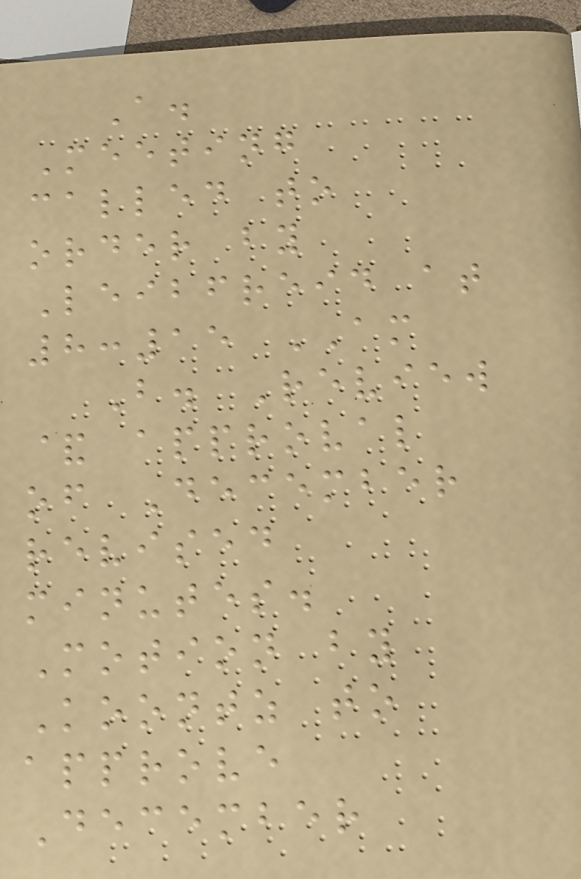A.
Meeting
called to
order by
Leibfreid at
8:15 AM
B. Review
& approval
of December
revised
minutes.
Motion by
Koontz to
approve
December
